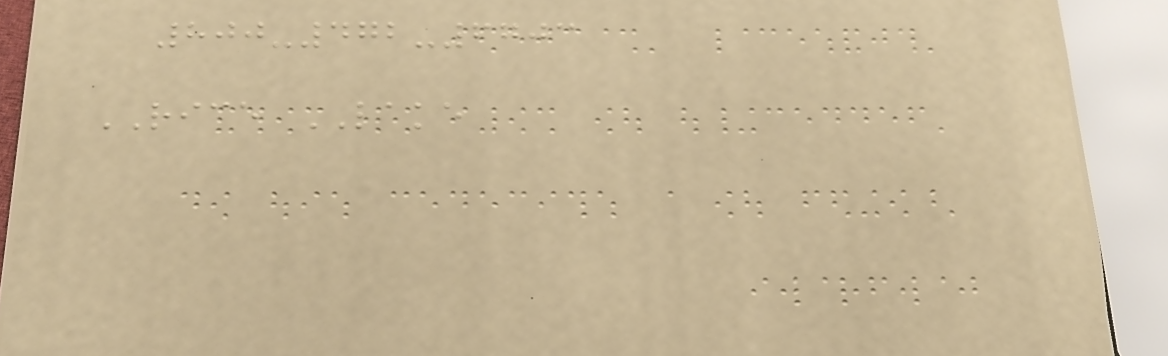800-472-6703
RICE LAKE
